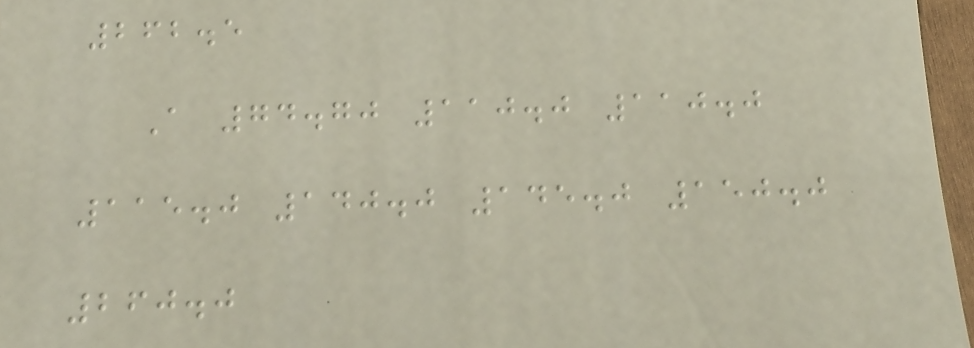262.5
A 74.70 110.0 110.0
115.0 140.0 145.0 150.0
260.0
